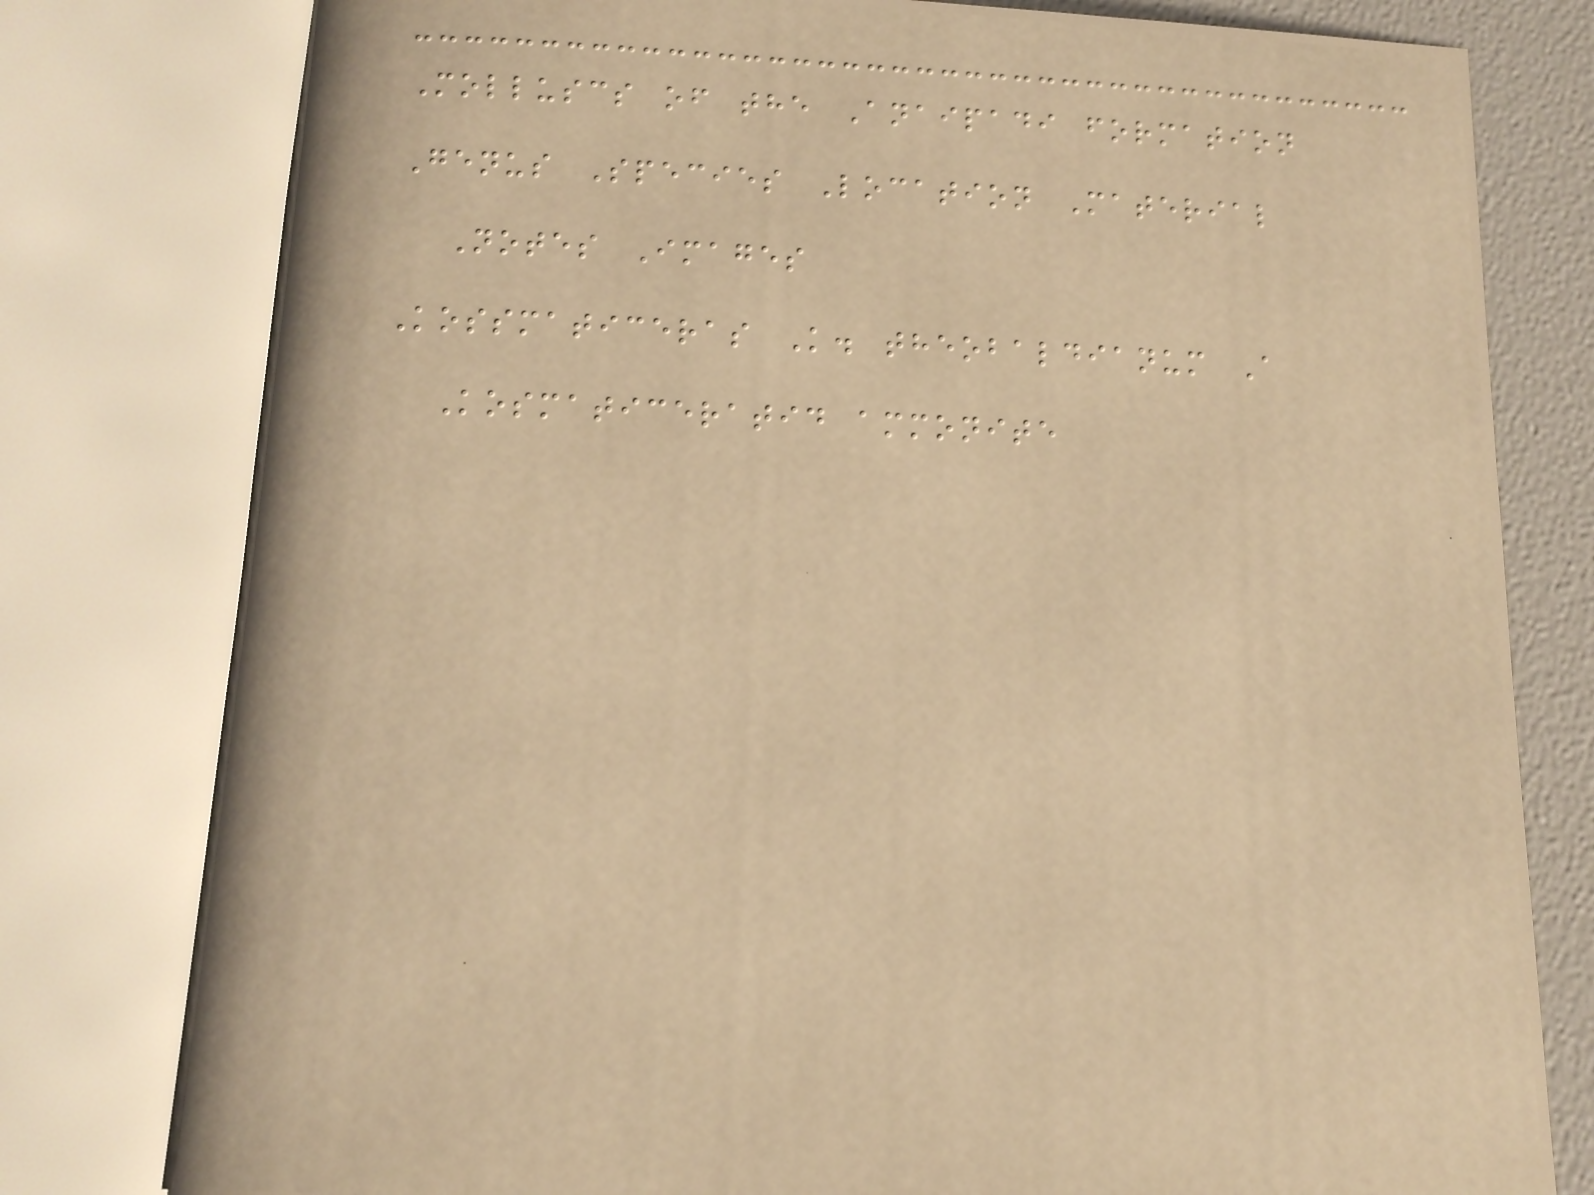Molluscs of the Anaipadi formation
Genus Species Location Material
Notes Images
Kossmaticeras K. theobaldianum A
Kosmaticeratid ammonite
